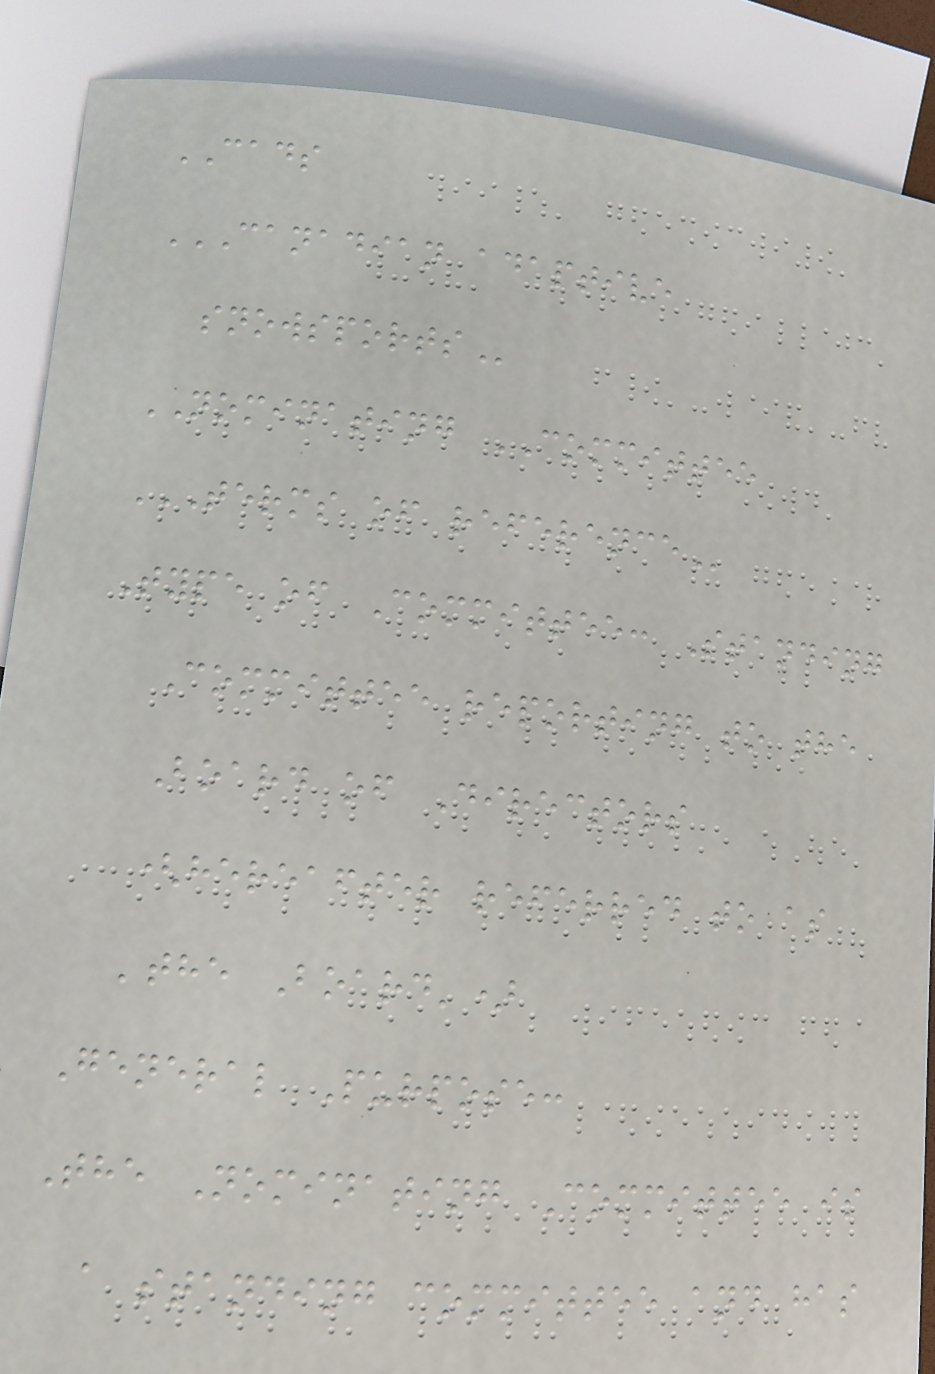CADS
CANADIAN ADAPTIVE
SNOWSPORTS
NOMINATING COMMITTEE
TERMS OF REFERENCE
Type of Committee: Standing
Committee reporting to the
Board of Directors
(hereafter referred to as
'the Board')
General Purpose:
The Nominating Committee is
a standing committee and has
